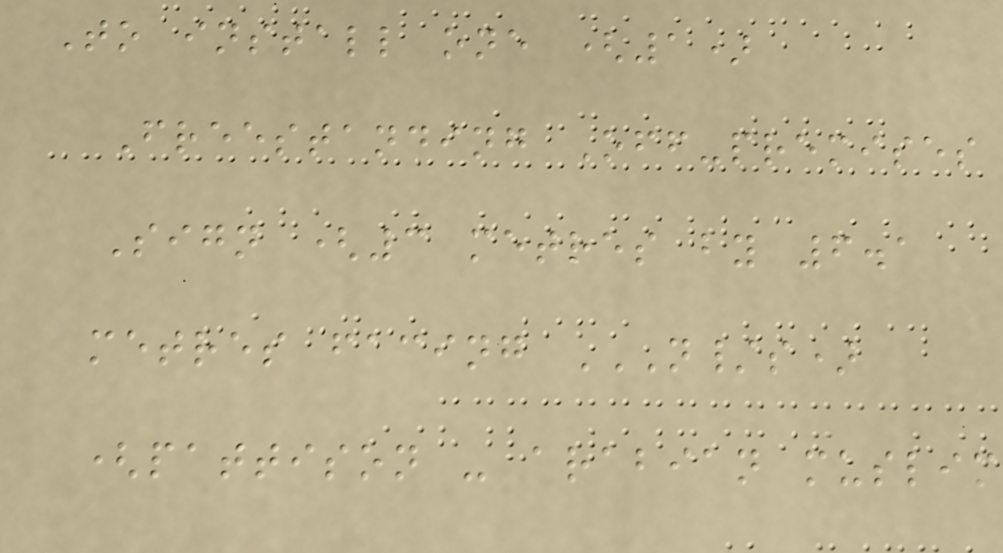To install one (1)
Freestanding Off-premises
Sign (3 metres by 6.1
metres facing N/S)
(PATTISON - ARABIAN MUSLIM
